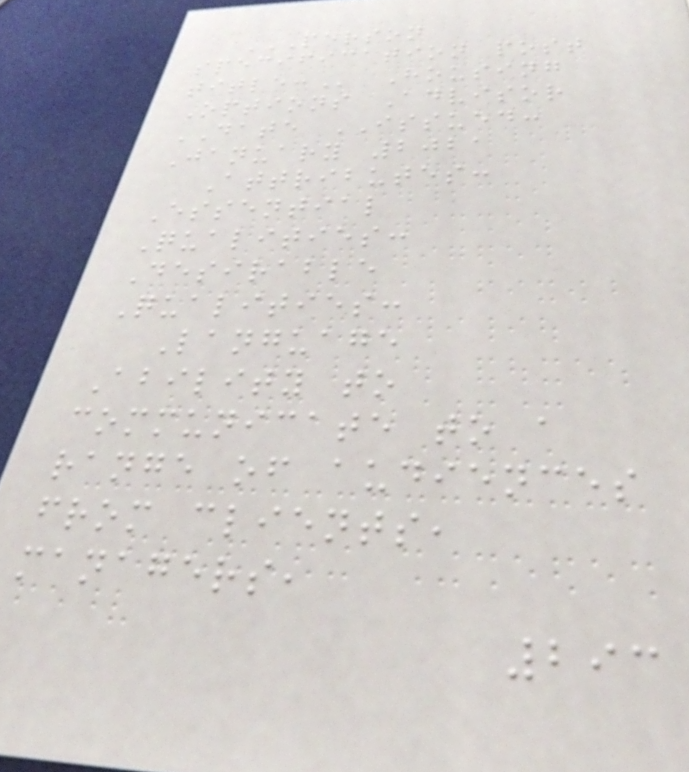PERSON
SPECIFICATION POST
TITLE: Housing
Options Advisor
DATE ISSUED:
January 2021
Attributes:
Essential
Qualities:
Desirable
Qualities:
Language
Ability to
communicate to a
range of audiences
from clients,
managers,
293
